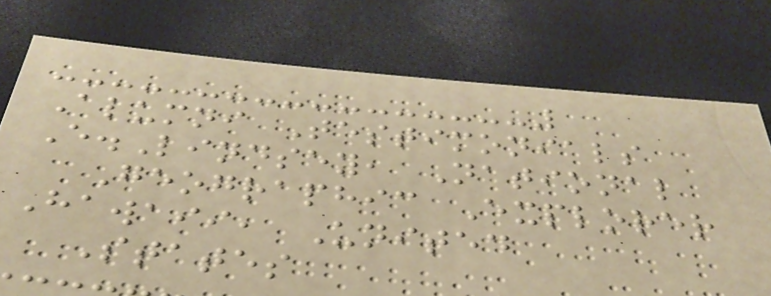Alumni Testimonials
E.Lindsey, National
Geographic Explorer
Hawaii, United
States
